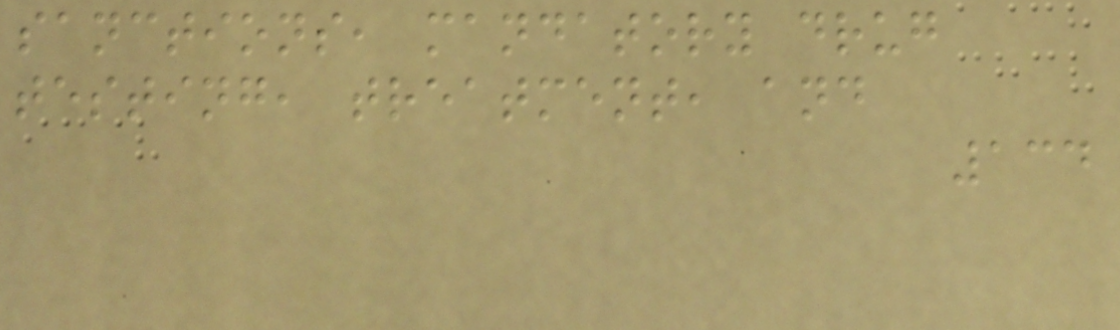sanctions, mandatory drug
testing, treatment, and
134
